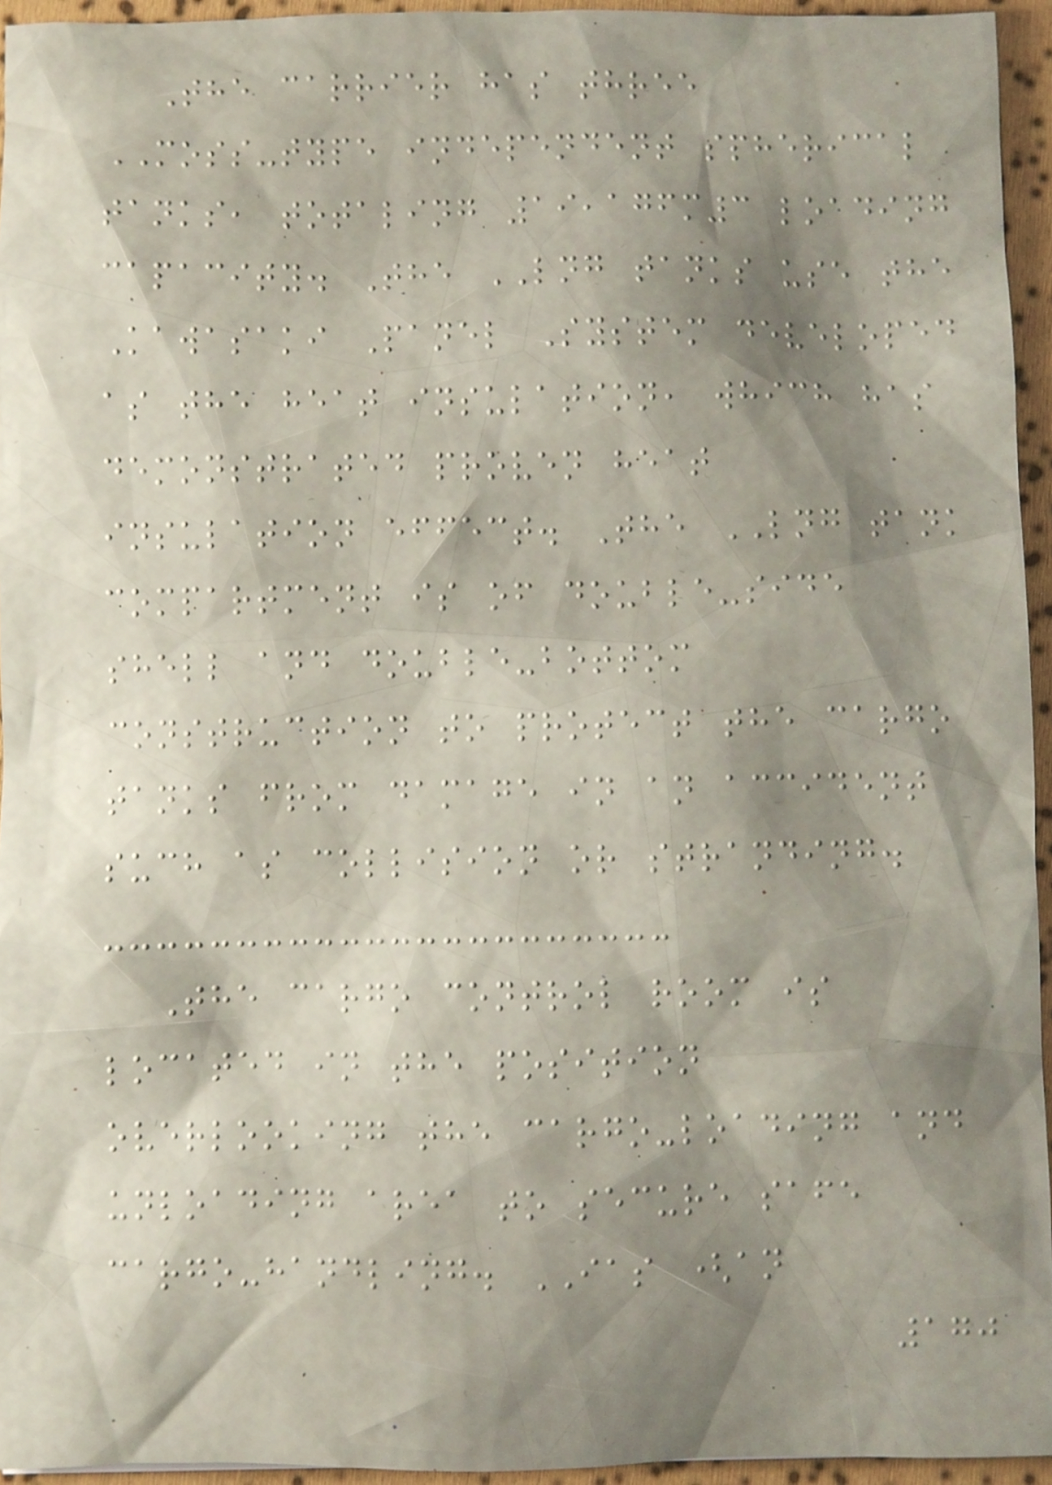The carrier has three
MOSS-type independent spherical
tanks, totaling 19,176m3 loading
capacity. The LNG tanks use the
Kawasaki Panel System developed
as the heat insulation, which has
demonstrated proven heat
insulation effect. The LNG tank
compartment is of double-side
shell and double-bottom
construction to protect the cargo
tanks from damage in an accident
such as collision or stranding.
The cargo control room is
located in the position
overlooking the cargo-loading and
unloading area to secure safe
cargo-handling. IAS (an
170
